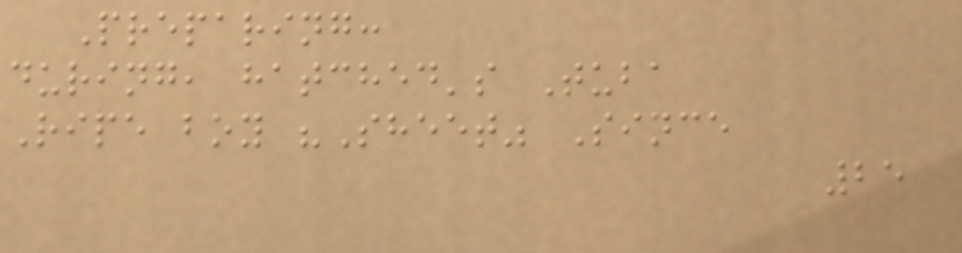Preparing:
during, hatched's Tuba
Ripe boy "Sheet" Since
25
